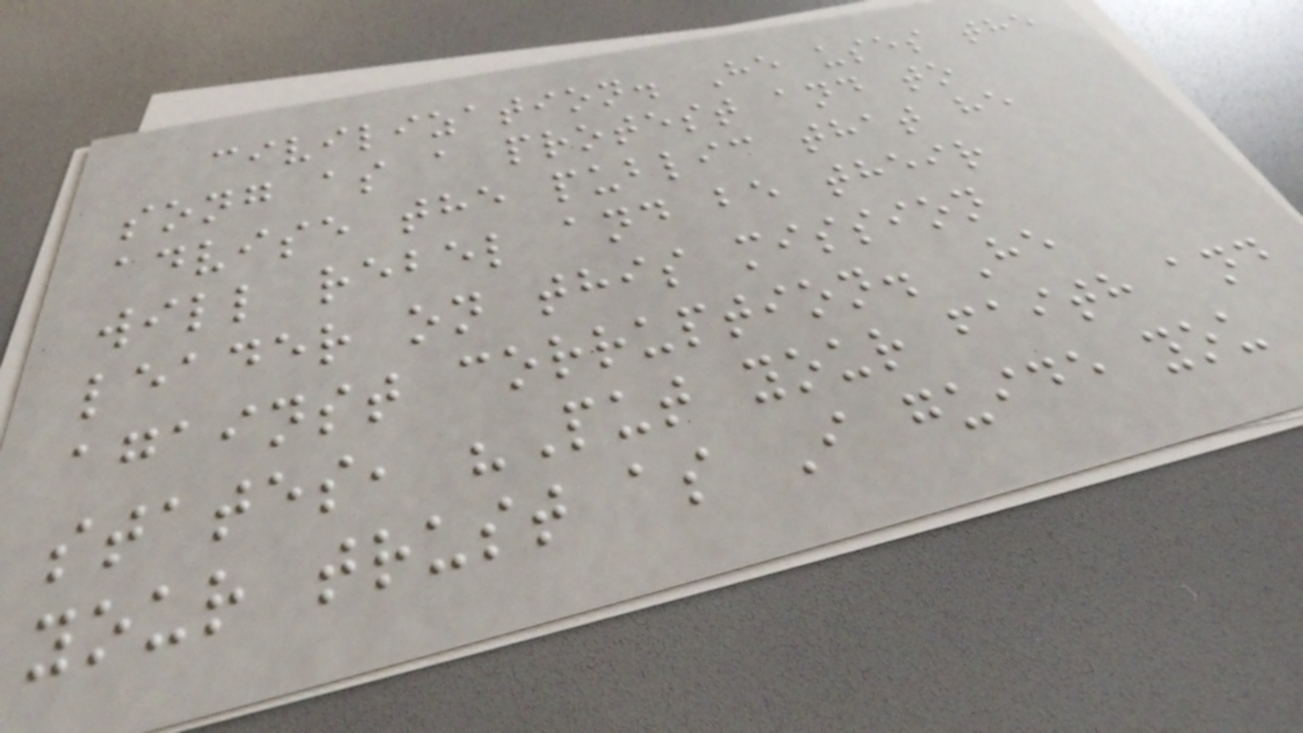civilization. He uses the
song as a protest and to
advise the public that he
will rebel and be their
leader on this mission
against corruption. He
states, "Put your faith and
your trust as I guide you
